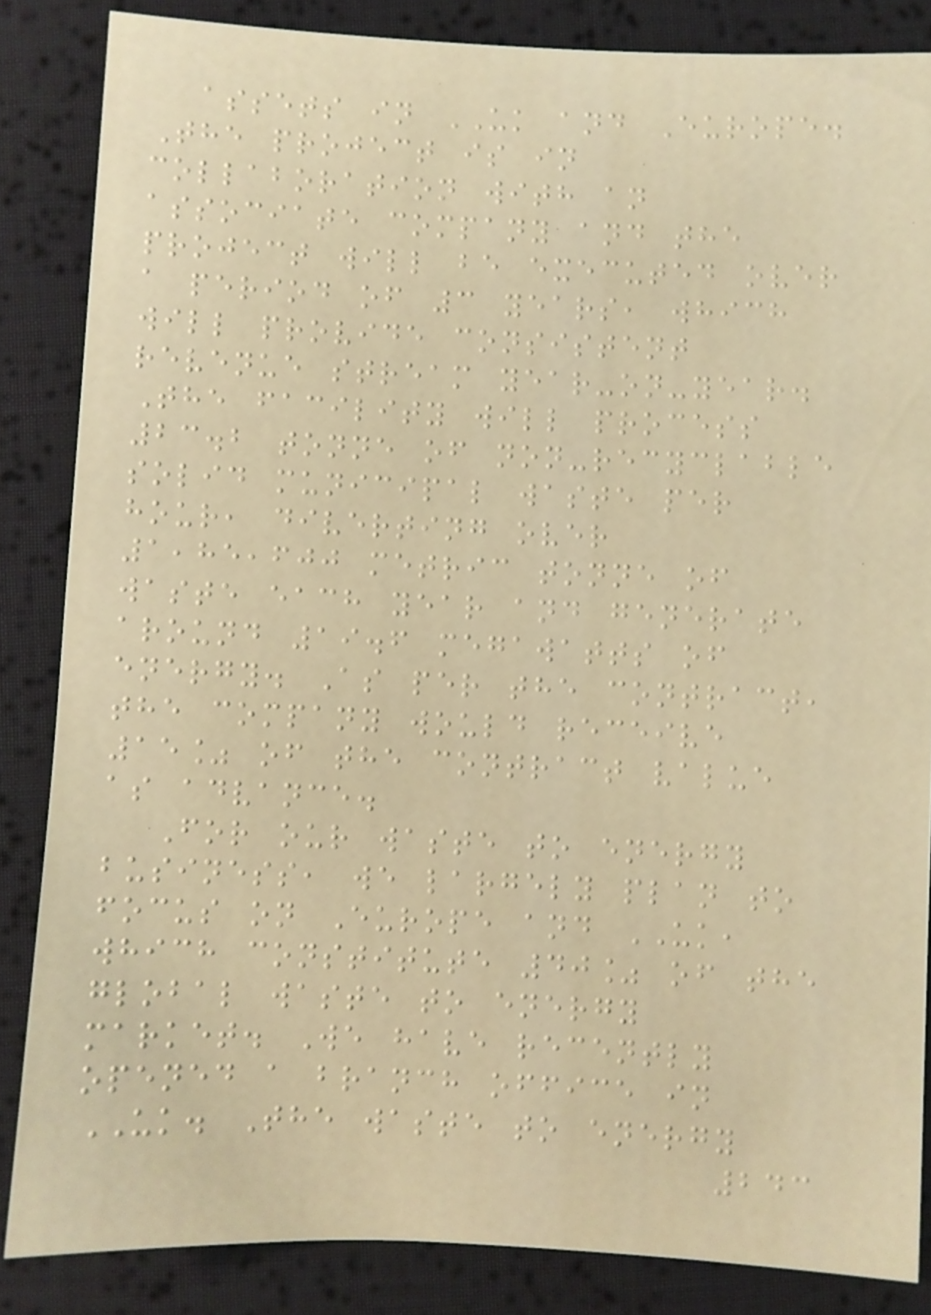assets in UK and Europe.
The project is in
collaboration with an
associate company and the
project will be executed over
a period of 3 years, which
will provide consistent
revenue stream year-on-year.
The facility will process
23.2 tonne of non-recyclable
solid municipal waste per
hour, diverting over
1,85,600 metric tonne of
waste each year and generate
around 19.6 megawatts of
energy. As per the contract,
the company would receive
15% of the contract value
as advance.
For our waste to energy
business, we largely plan to
focus on Europe and UK,
which constitute 40% of the
global waste to energy
market. We have recently
opened a branch office in
UK. The waste to energy
243
